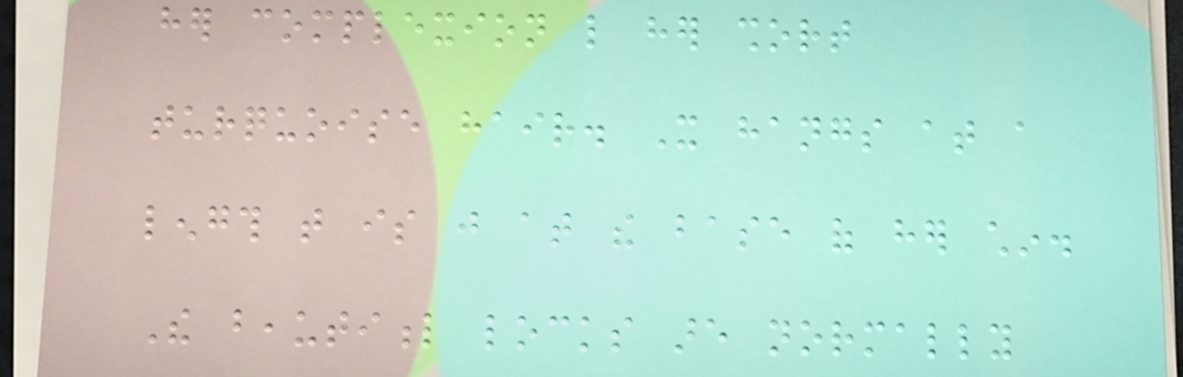her complexion like her short
turquoise hair. It hangs at a
length that is just at the base of her chin.
The beautiful locks are normally
